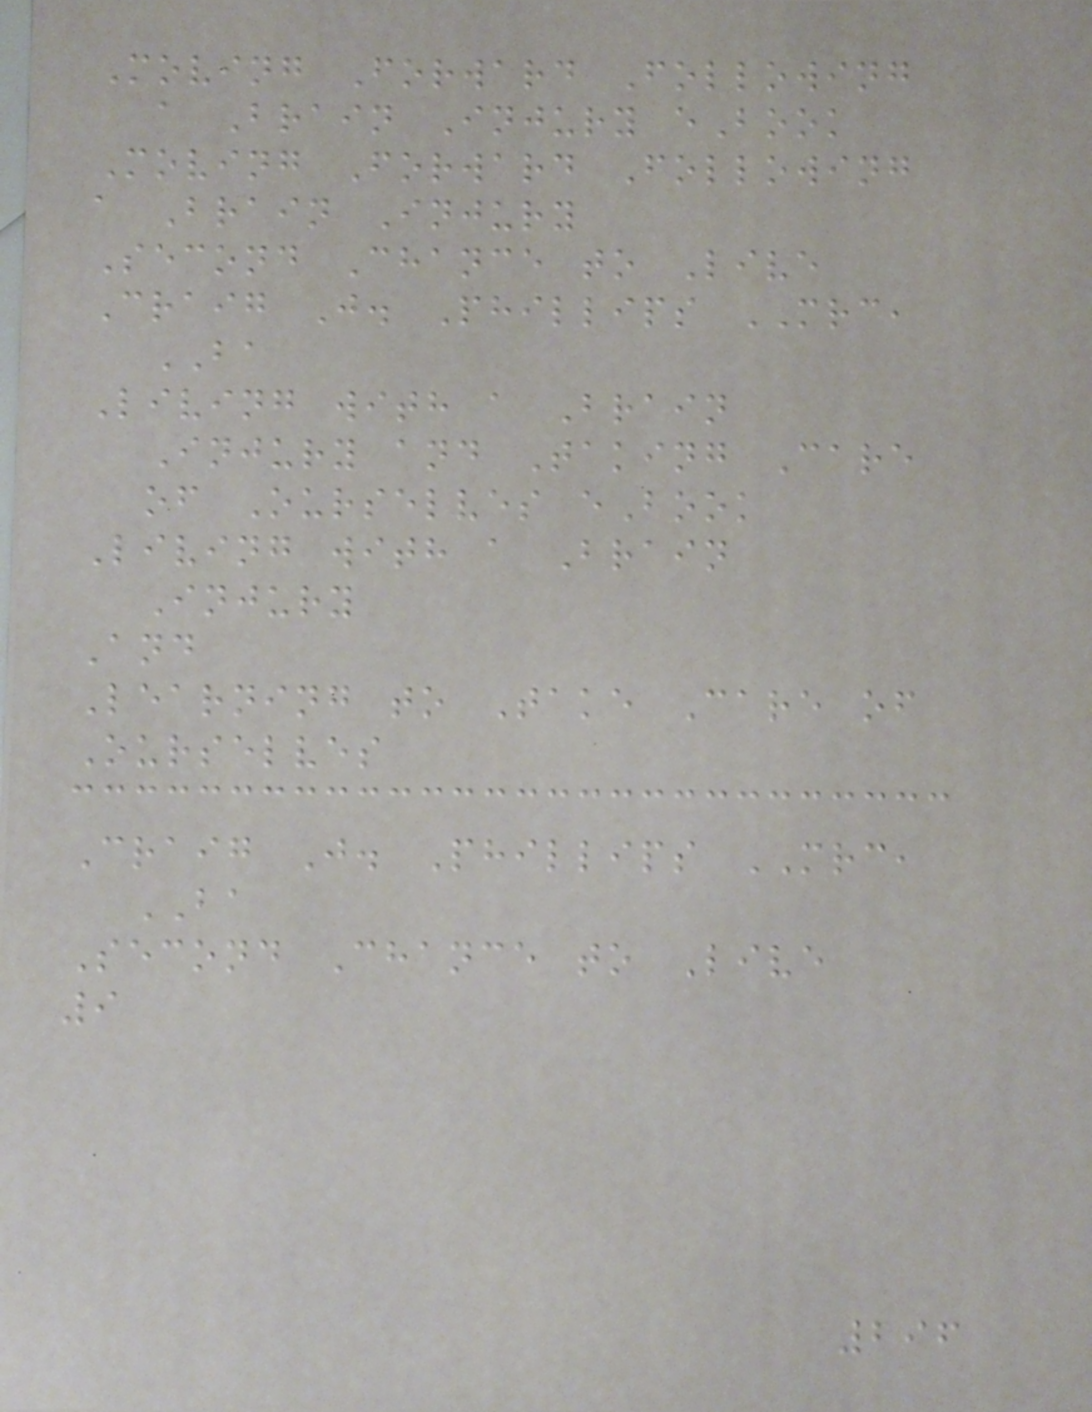Moving Forward Following
a Brain Injury eBook
Moving Forward Following
a Brain Injury
Second Chance to Live
Craig J. Phillips MRC,
BA
Living with a Brain
Injury and Taking Care
of Ourselves eBook
Living with a Brain
Injury
And
Learning to Take Care of
Ourselves
Craig J. Phillips MRC,
BA
Second Chance to Live
9
296
